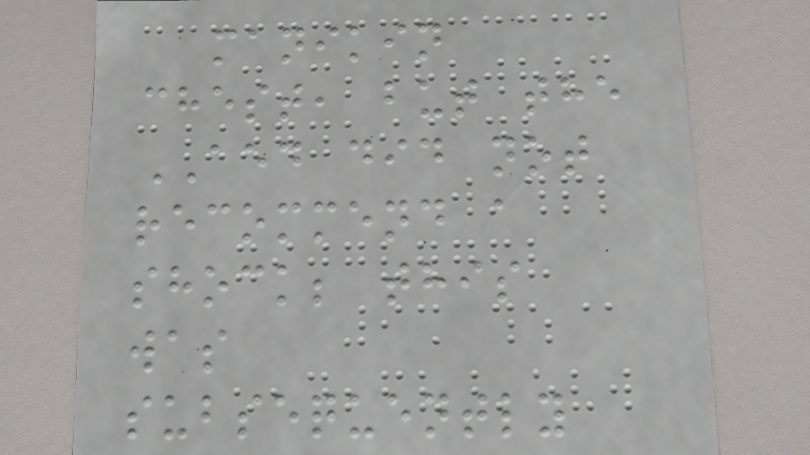manikin
chest, but the
AED did not
recommend a
shock; this
was
subsequently
